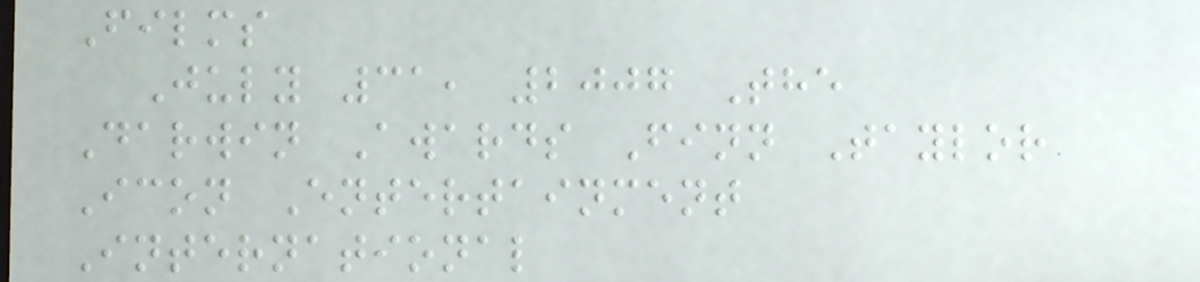Films
July 31, 2007 The
Darwin Awards Finn Taylor
Icon Entertainment
International
